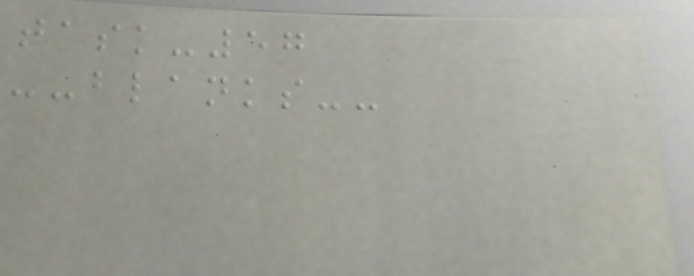task-57
--blanks--
